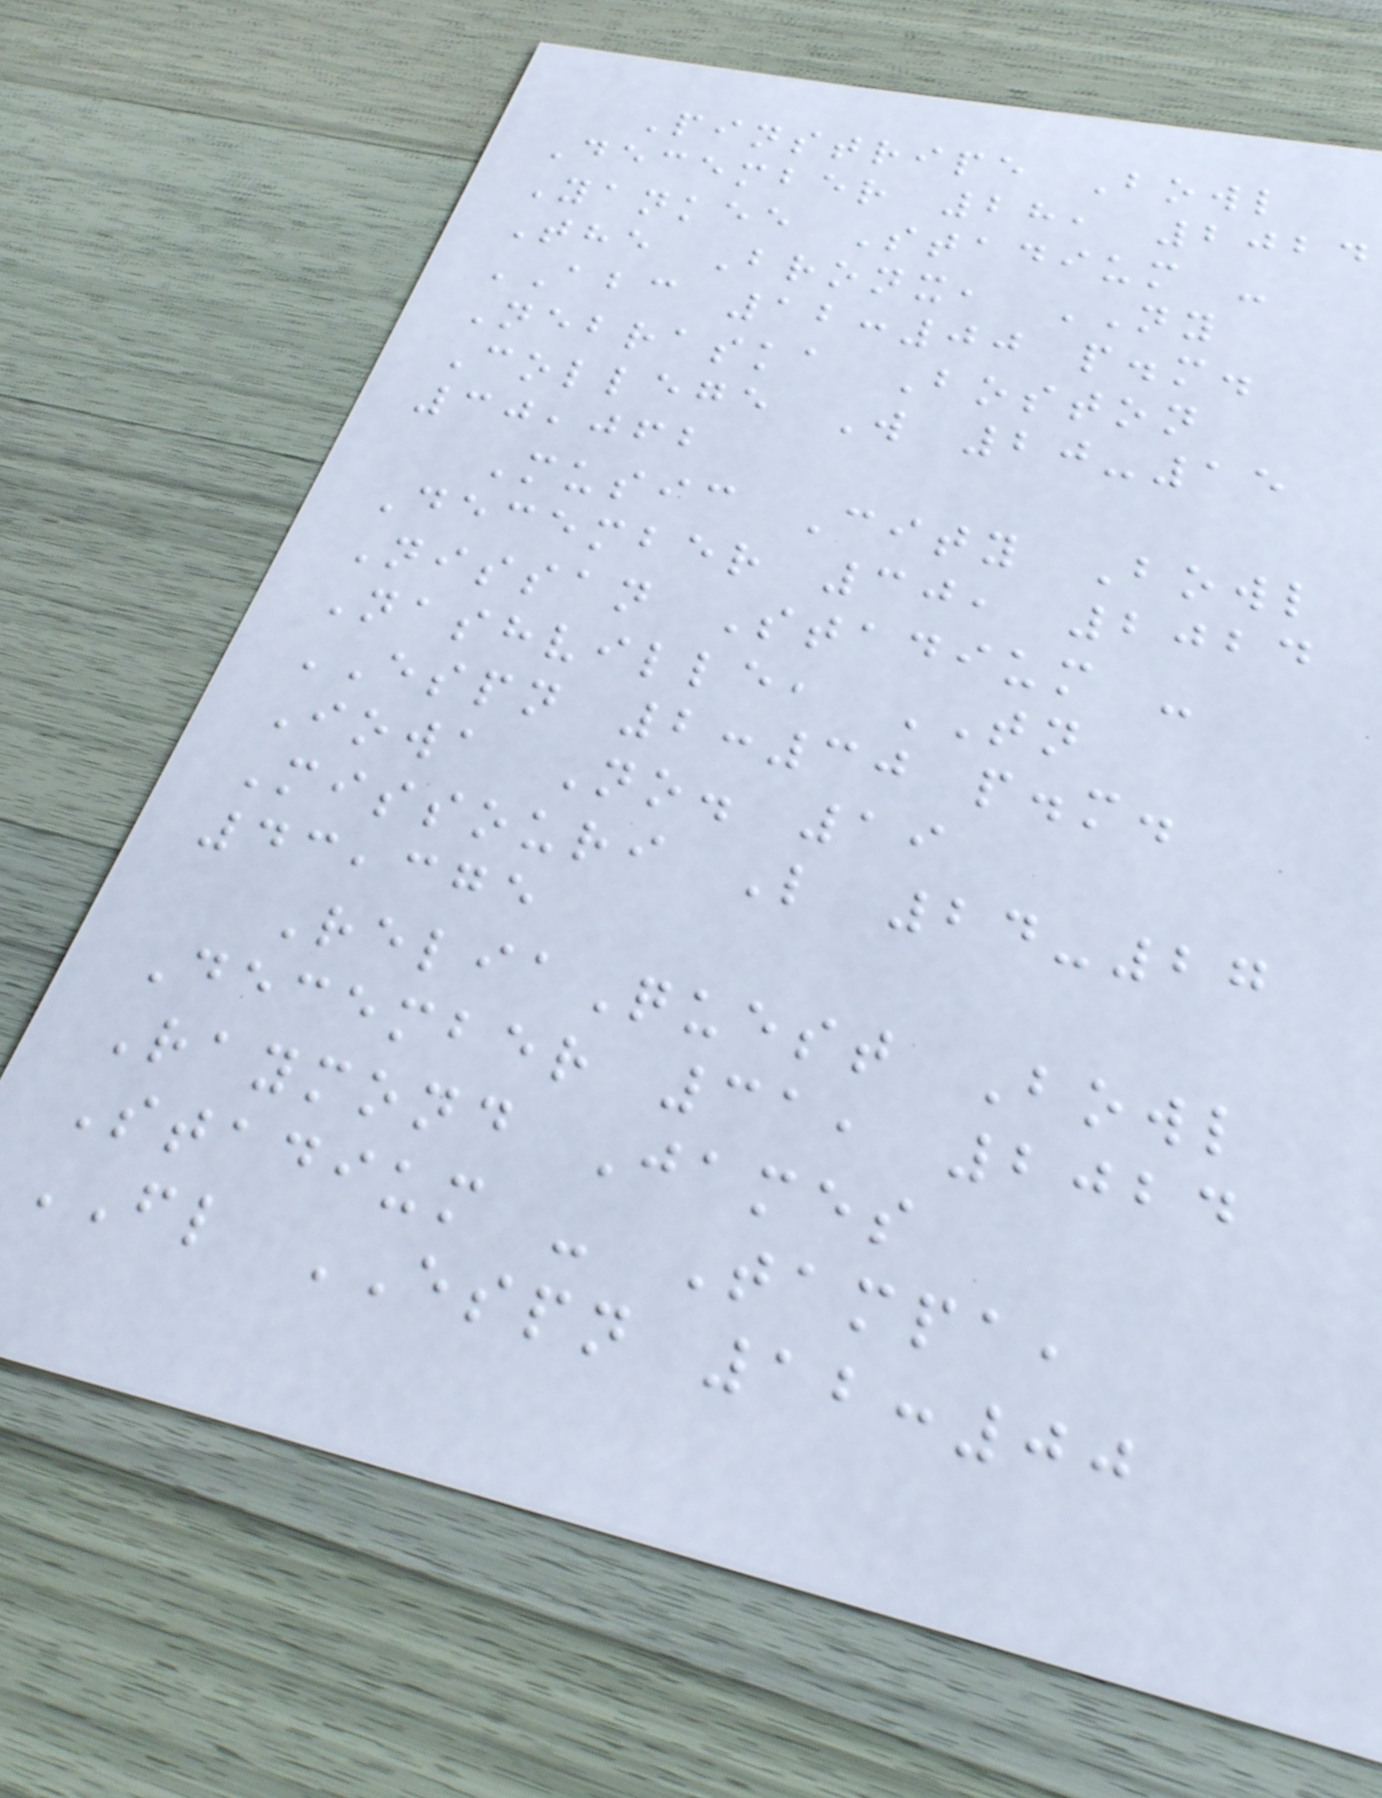Pinstripe Bowl
December 28, 2024
Yankee Stadium -
The Bronx, NY
ABC 12:00 p.m.
Nebraska Boston
College W 20-15
30,062
Music City Bowl
December 30, 2024
Nissan Stadium -
Nashville, TN
ESPN 2:30 p.m.
Iowa No. 19
Missouri L 24-27
43,375
ReliaQuest Bowl
December 31, 2024
Raymond James
Stadium - Tampa,
FL ESPN 12:00
